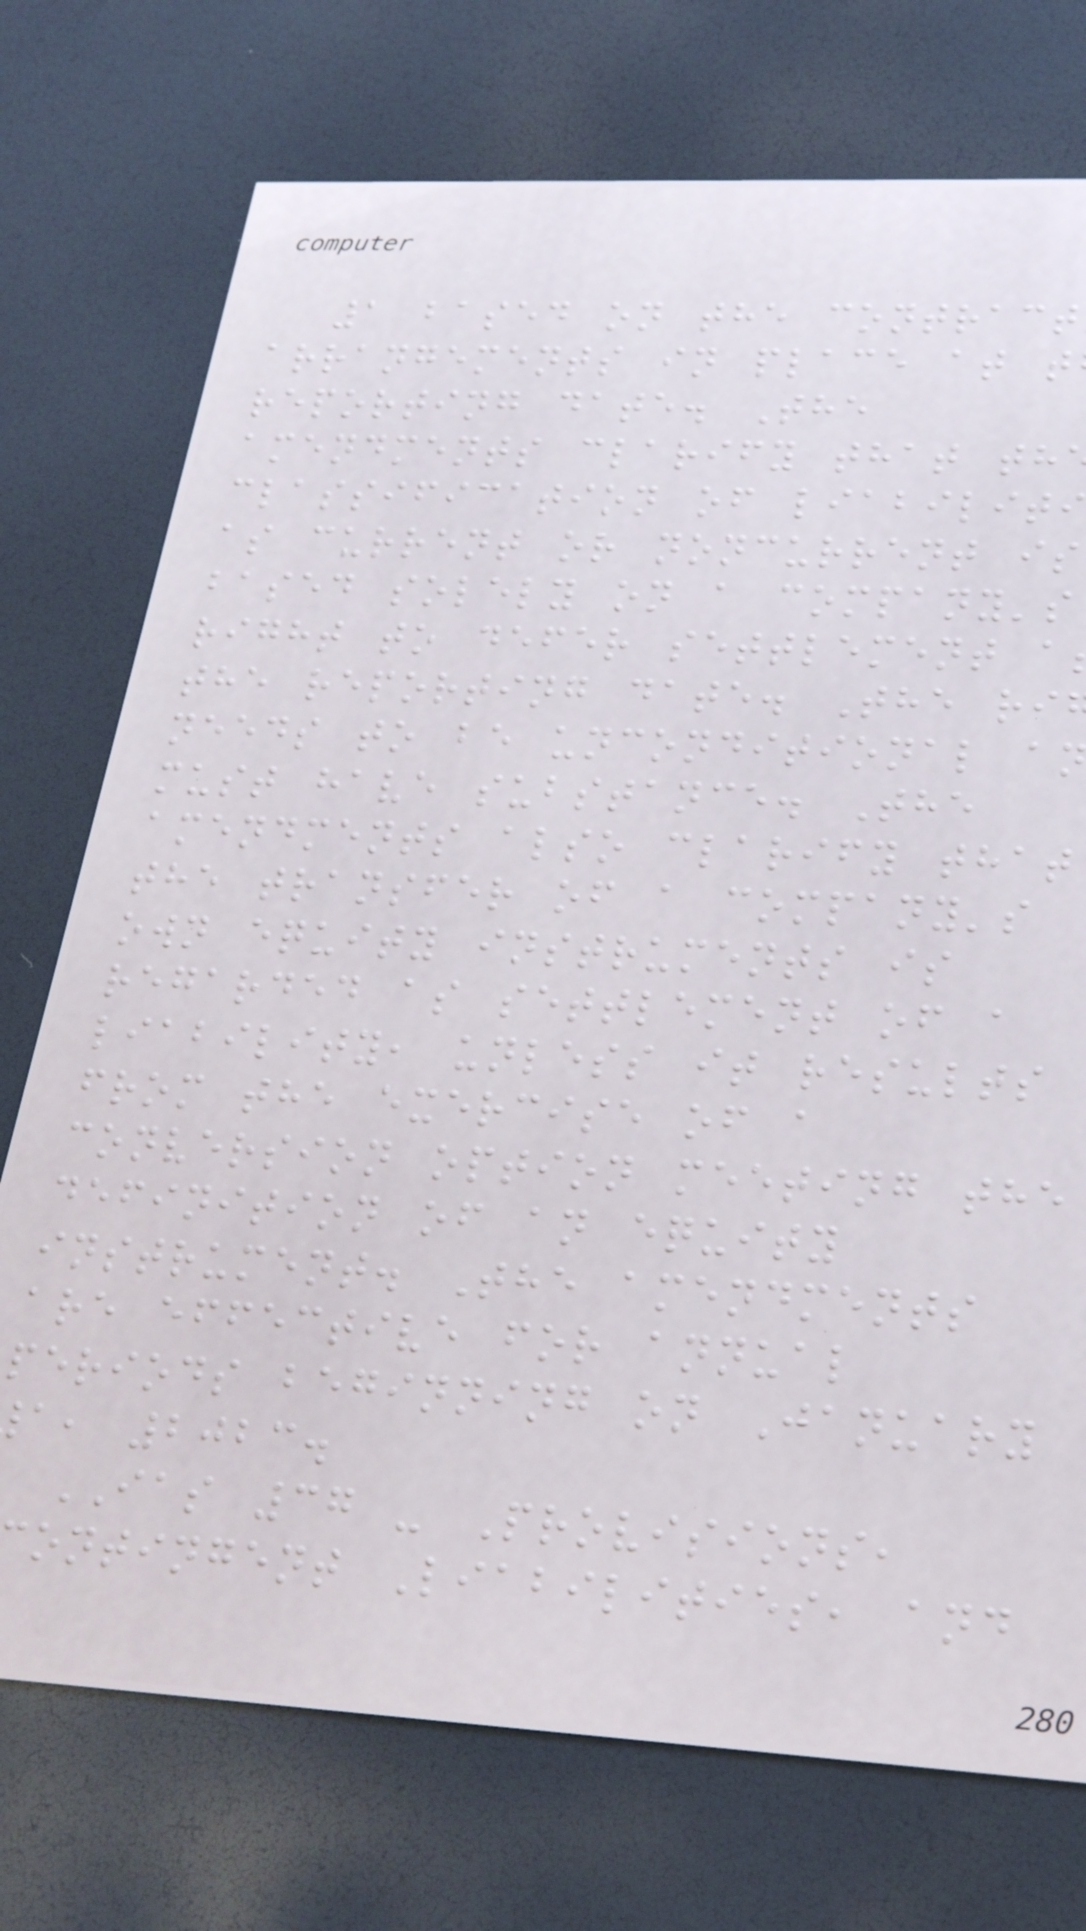1 based on the contract
arrangements in place at t
reporting date. The
amendments clarify that th
classification of liabiliti
as current or noncurrent is
based solely on a company's
right to defer settlement a
the reporting date. The ri
needs to be unconditional a
must have substance. The
amendments also clarify that
the transfer of a company's
own equity instruments is
regarded as settlement of a
liability, unless it results
from the exercise of a
conversion option meeting the
definition of an equity
instrument. The amendments
are effective for annual
periods beginning on January
a, 2023.
IAS 37 - Provisions,
ontingent Liabilities, and
